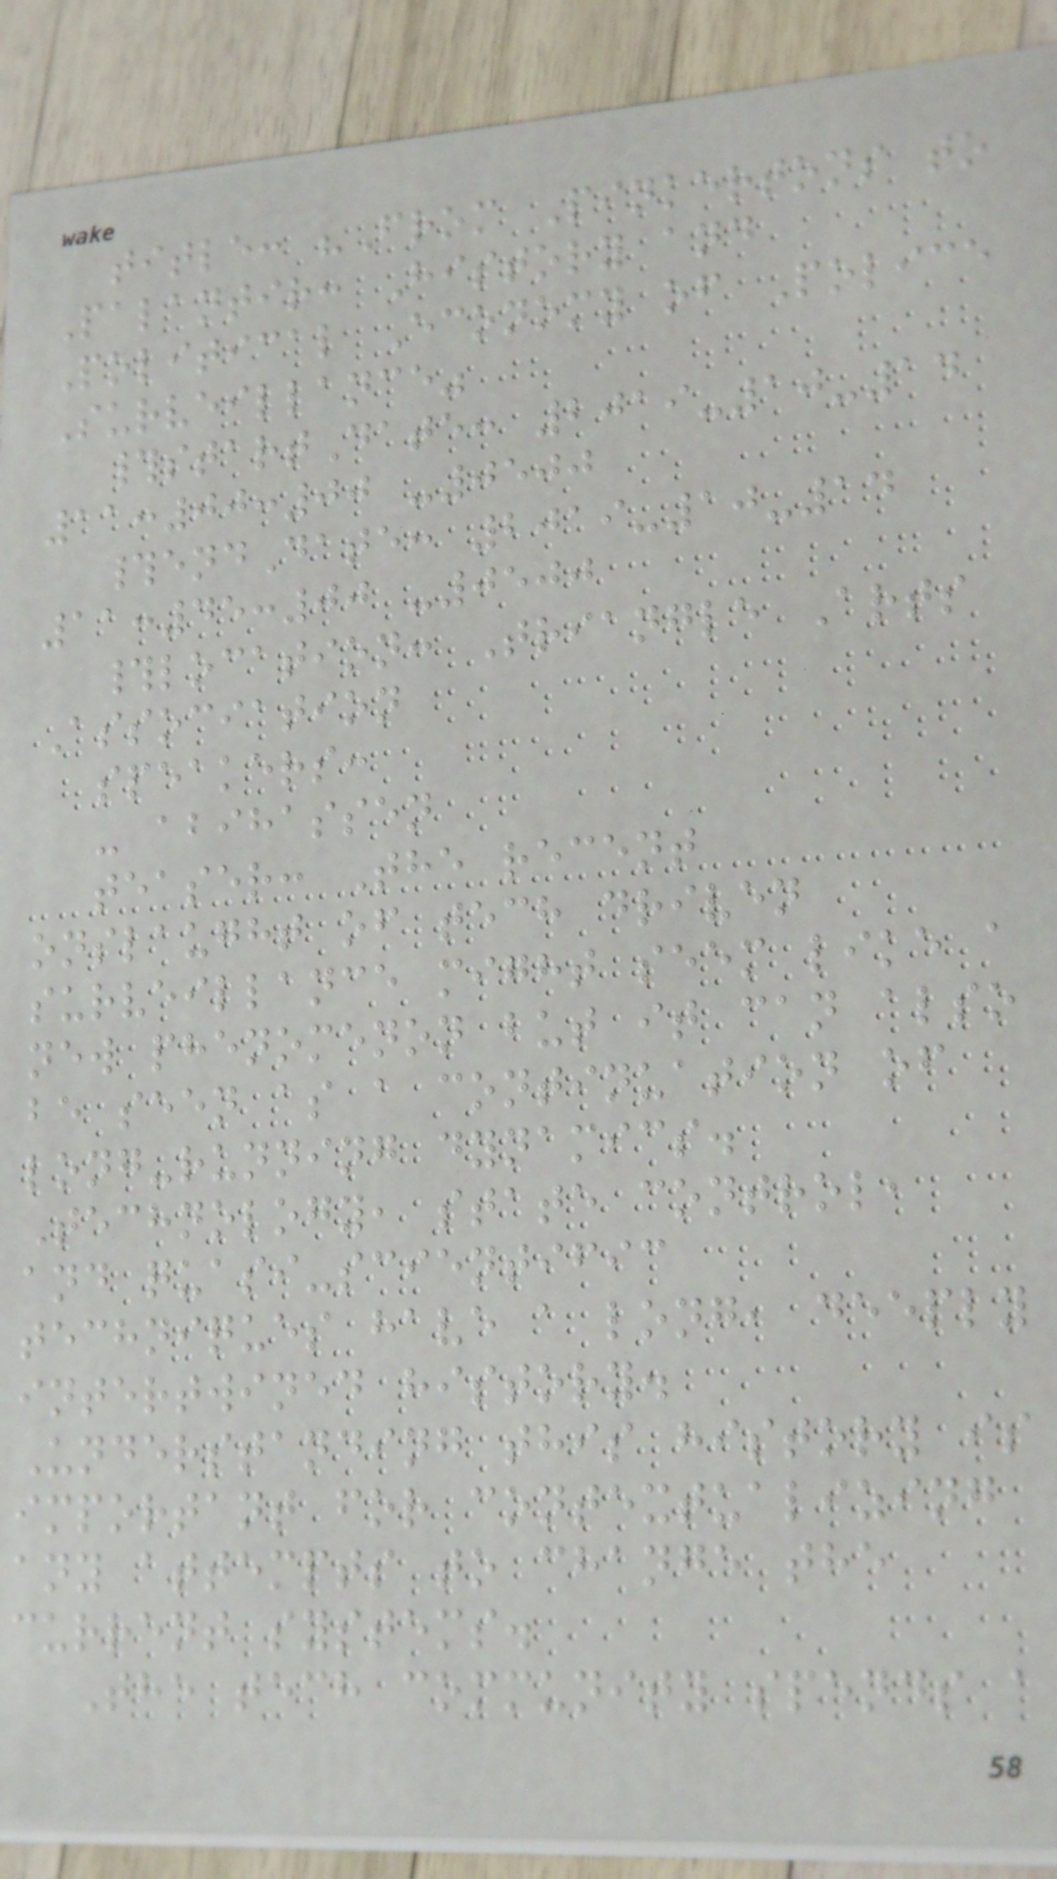title: "From Pinkertons to
Palantir: History and
Political Economy of Police
Surveillance"
#startDate: 2019-10-14
11:00:00 -0500
#endDate: 2019-10-14
11:45:00 -0500
#location: Triangle Arts
Association
speakers:
- abihassen
teaser: The recent
onslaught of tech driven
surveillance might seem like a
new phenomenon but it can also
be seen as a continuation of
long-running dynamics.
Technology, state control,
and quasi-scientific
techniques have a long, deeply
intertwined history.
Understanding this history is
important for contextualizing
any attempts to change the
current systems.
The tech community spends a
